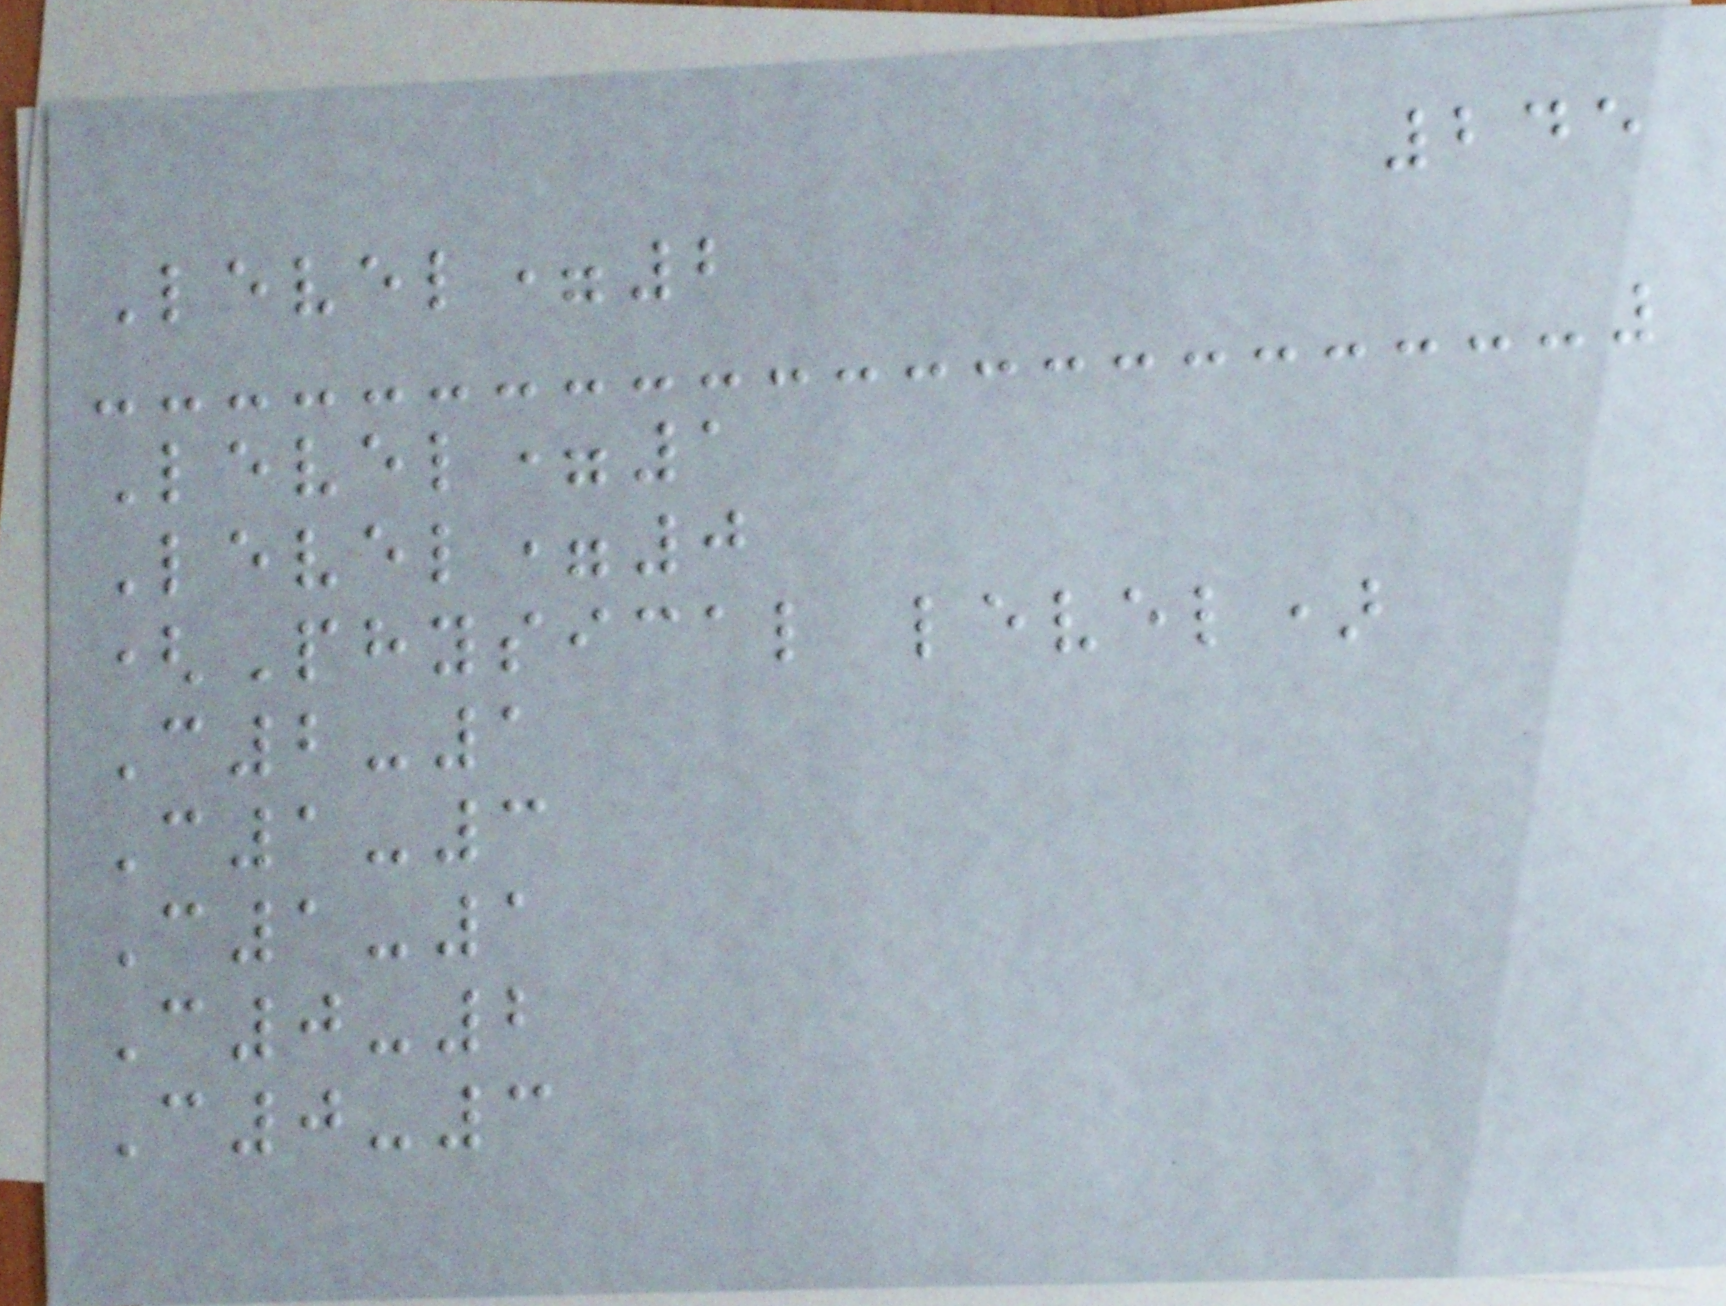245
Level=2
Level=1
Level=0
(Physical level)
C2-1
C1-3
C1-1
C0-2
C0-3
